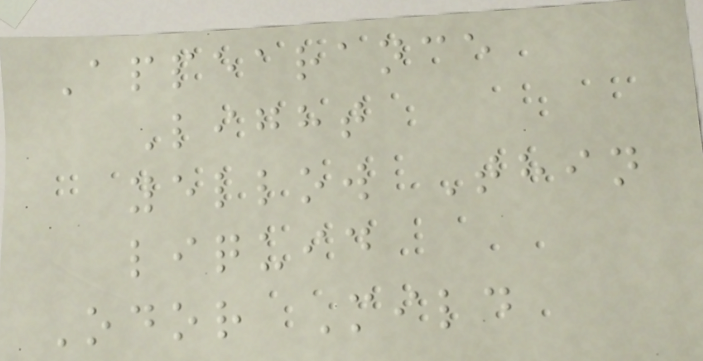Appearance
Light
yellow Thin
liquid
Odor Mild
